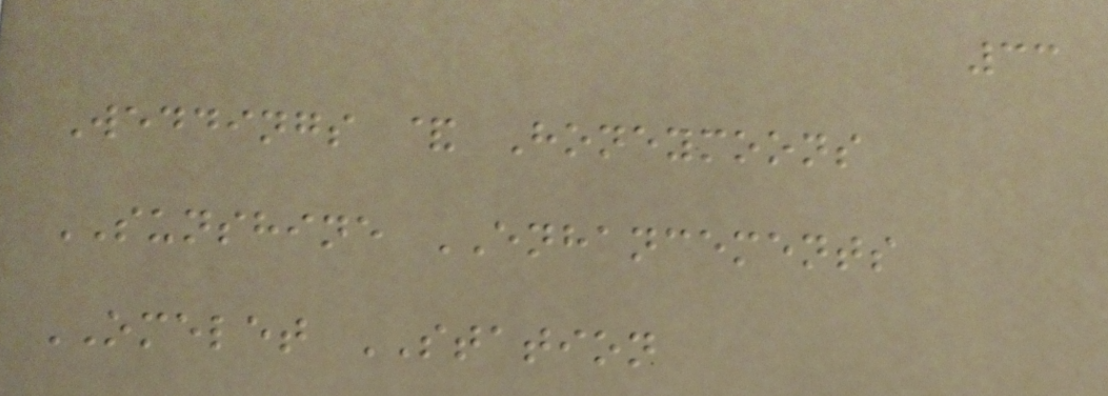33
Weddings & Honeymoons
SUNSHINE ENHANCEMENTS
OMELET STATION
